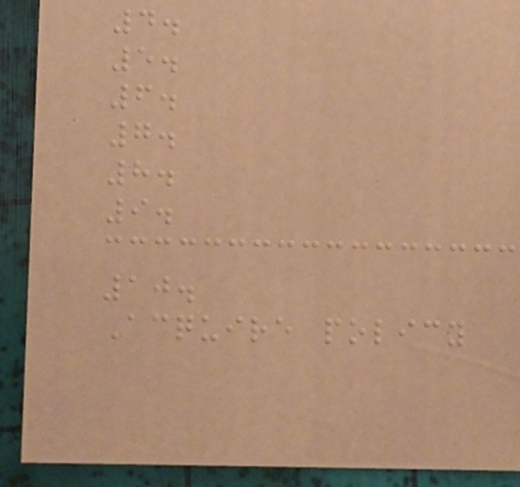4.
5.
6.
7.
8.
9.
10.
Acquire policy
